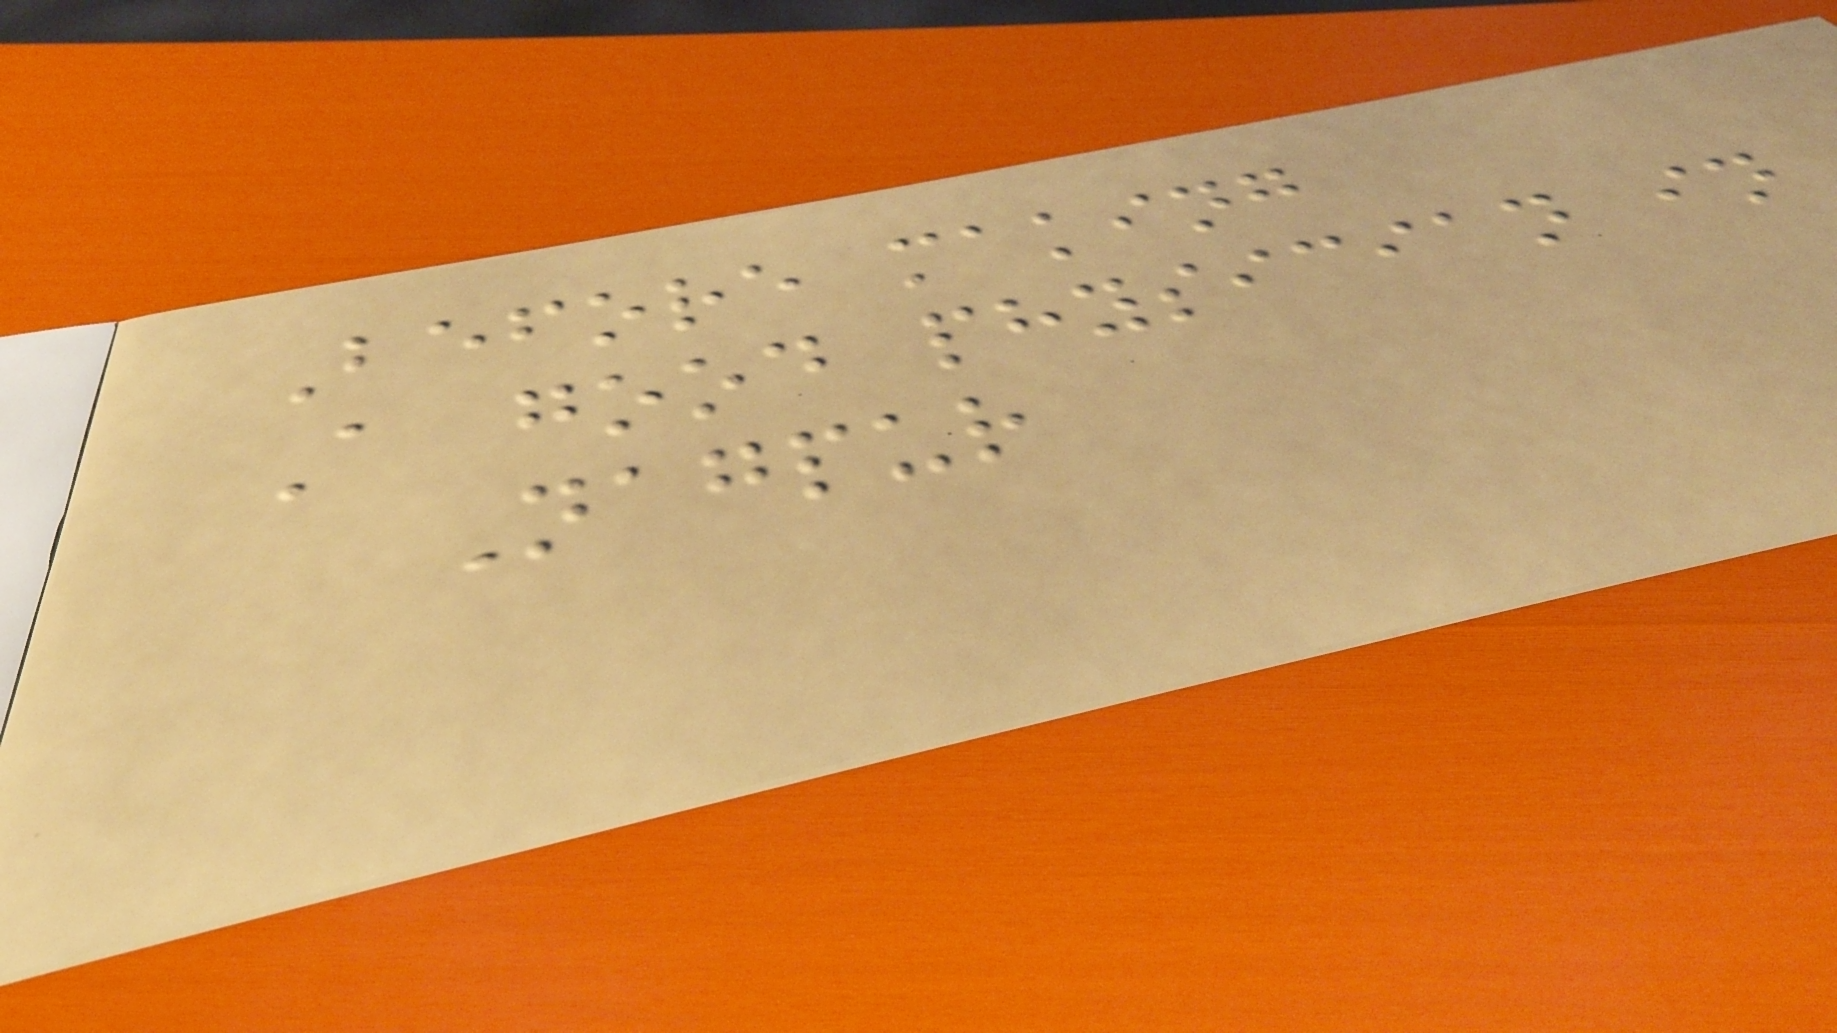Before making
A good physician in
Nagpur
